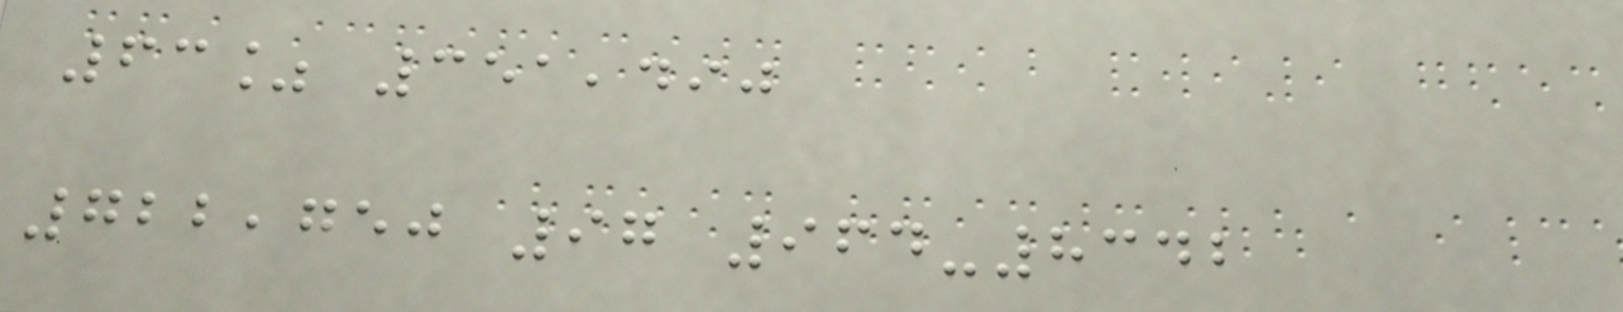63% 351,490
722,750 97 964-8342
